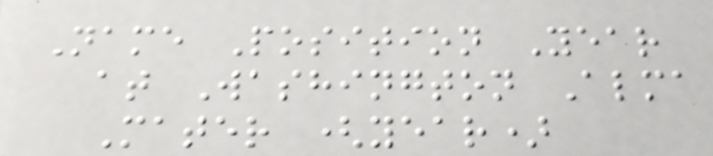Name Position Year
at Washington Alma
Mater (year)
